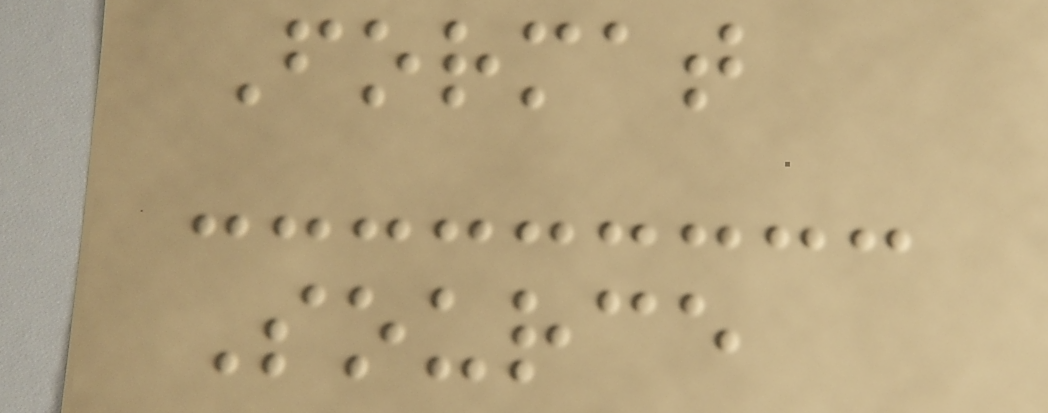Format
Source
